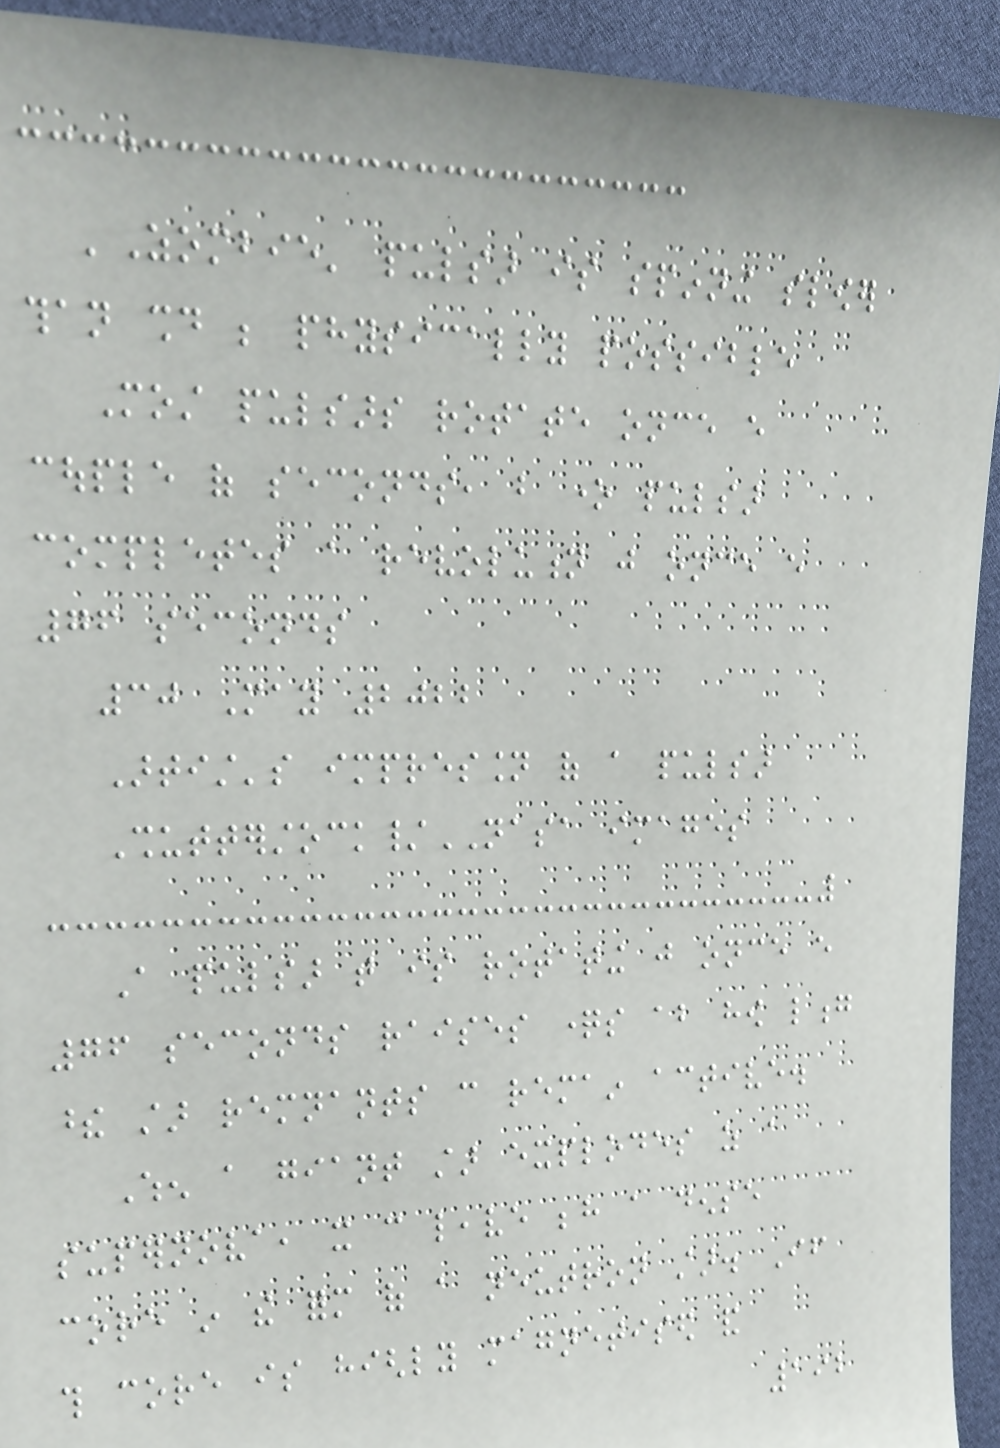'Zombie' pulsar is spinning slower
than should be physically possible
Most pulsars rotate once every
couple of seconds, but one pulsar
completes a revolution just once every
76 seconds
30 May 2022
Artist's impression of a pulsar
Shutterstock/NASA images
A pulsar that is rotating just once every
76 seconds raises questions about how long
these star remnants can remain active.
When a giant star explodes as a
supernova, it can leave behind a dense
core in the form of a neutron star. If
this core is highly magnetised and
192
